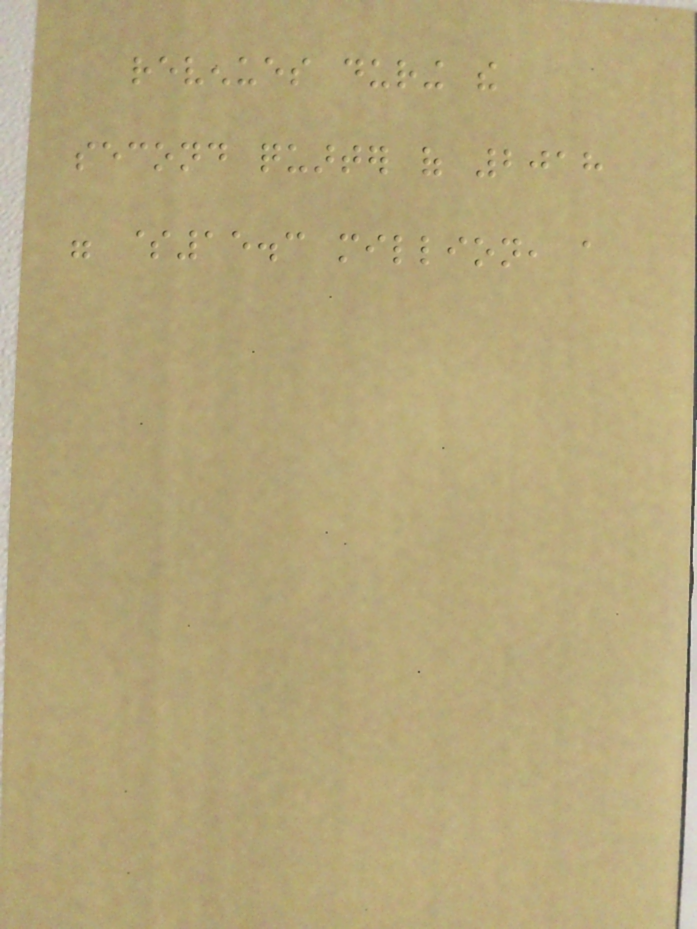revenues during the
second quarter of 2018
were $15.3 million, a
